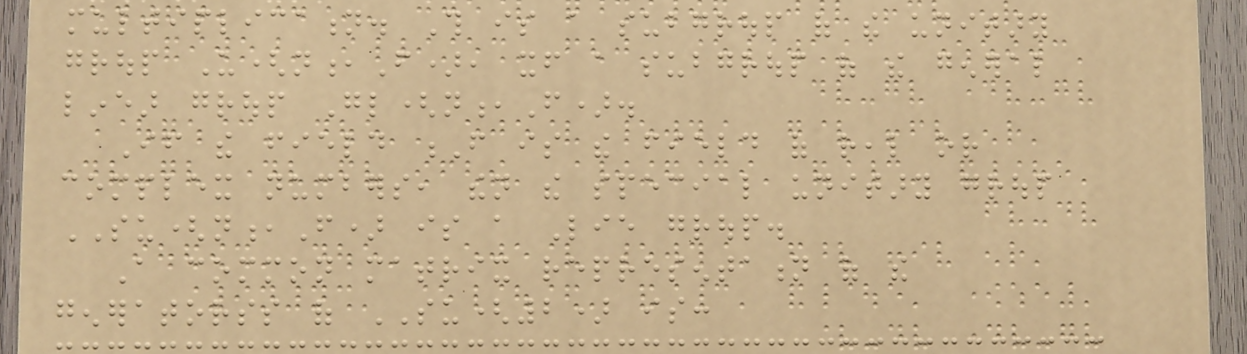multiplication. This is a subgroup of the unitary
group U(n,F), itself a subgroup of the general
linear group Gl(n,F).
If the field F is the field of real or
complex numbers, then the special unitary group
SU(n,F) is a Lie group.
A common matrix representation of the
generatorss of SU(2) is:
